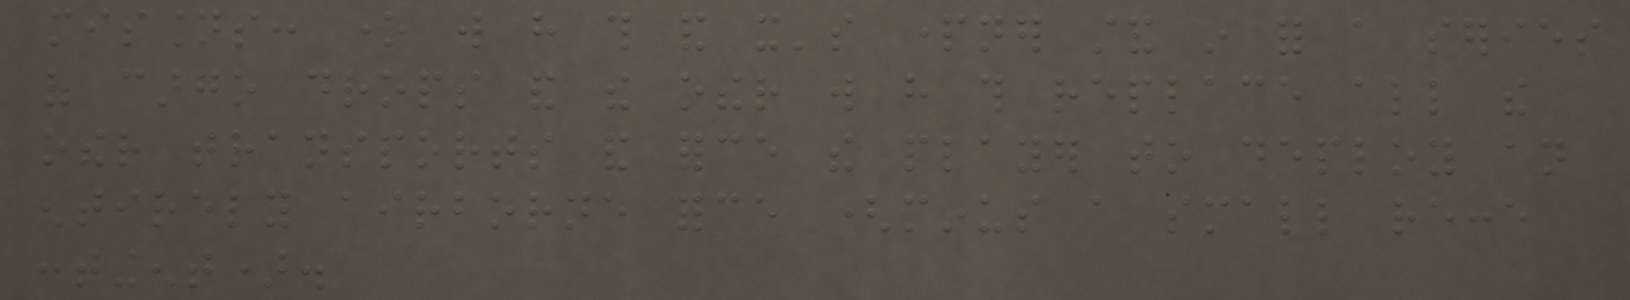missions: one will have this and it's partner stand in for a series
of cargo drops and the other will have this replace all the
other transports and force the player to deploy an
entirely airborne force (minus a small recce
contingent).
